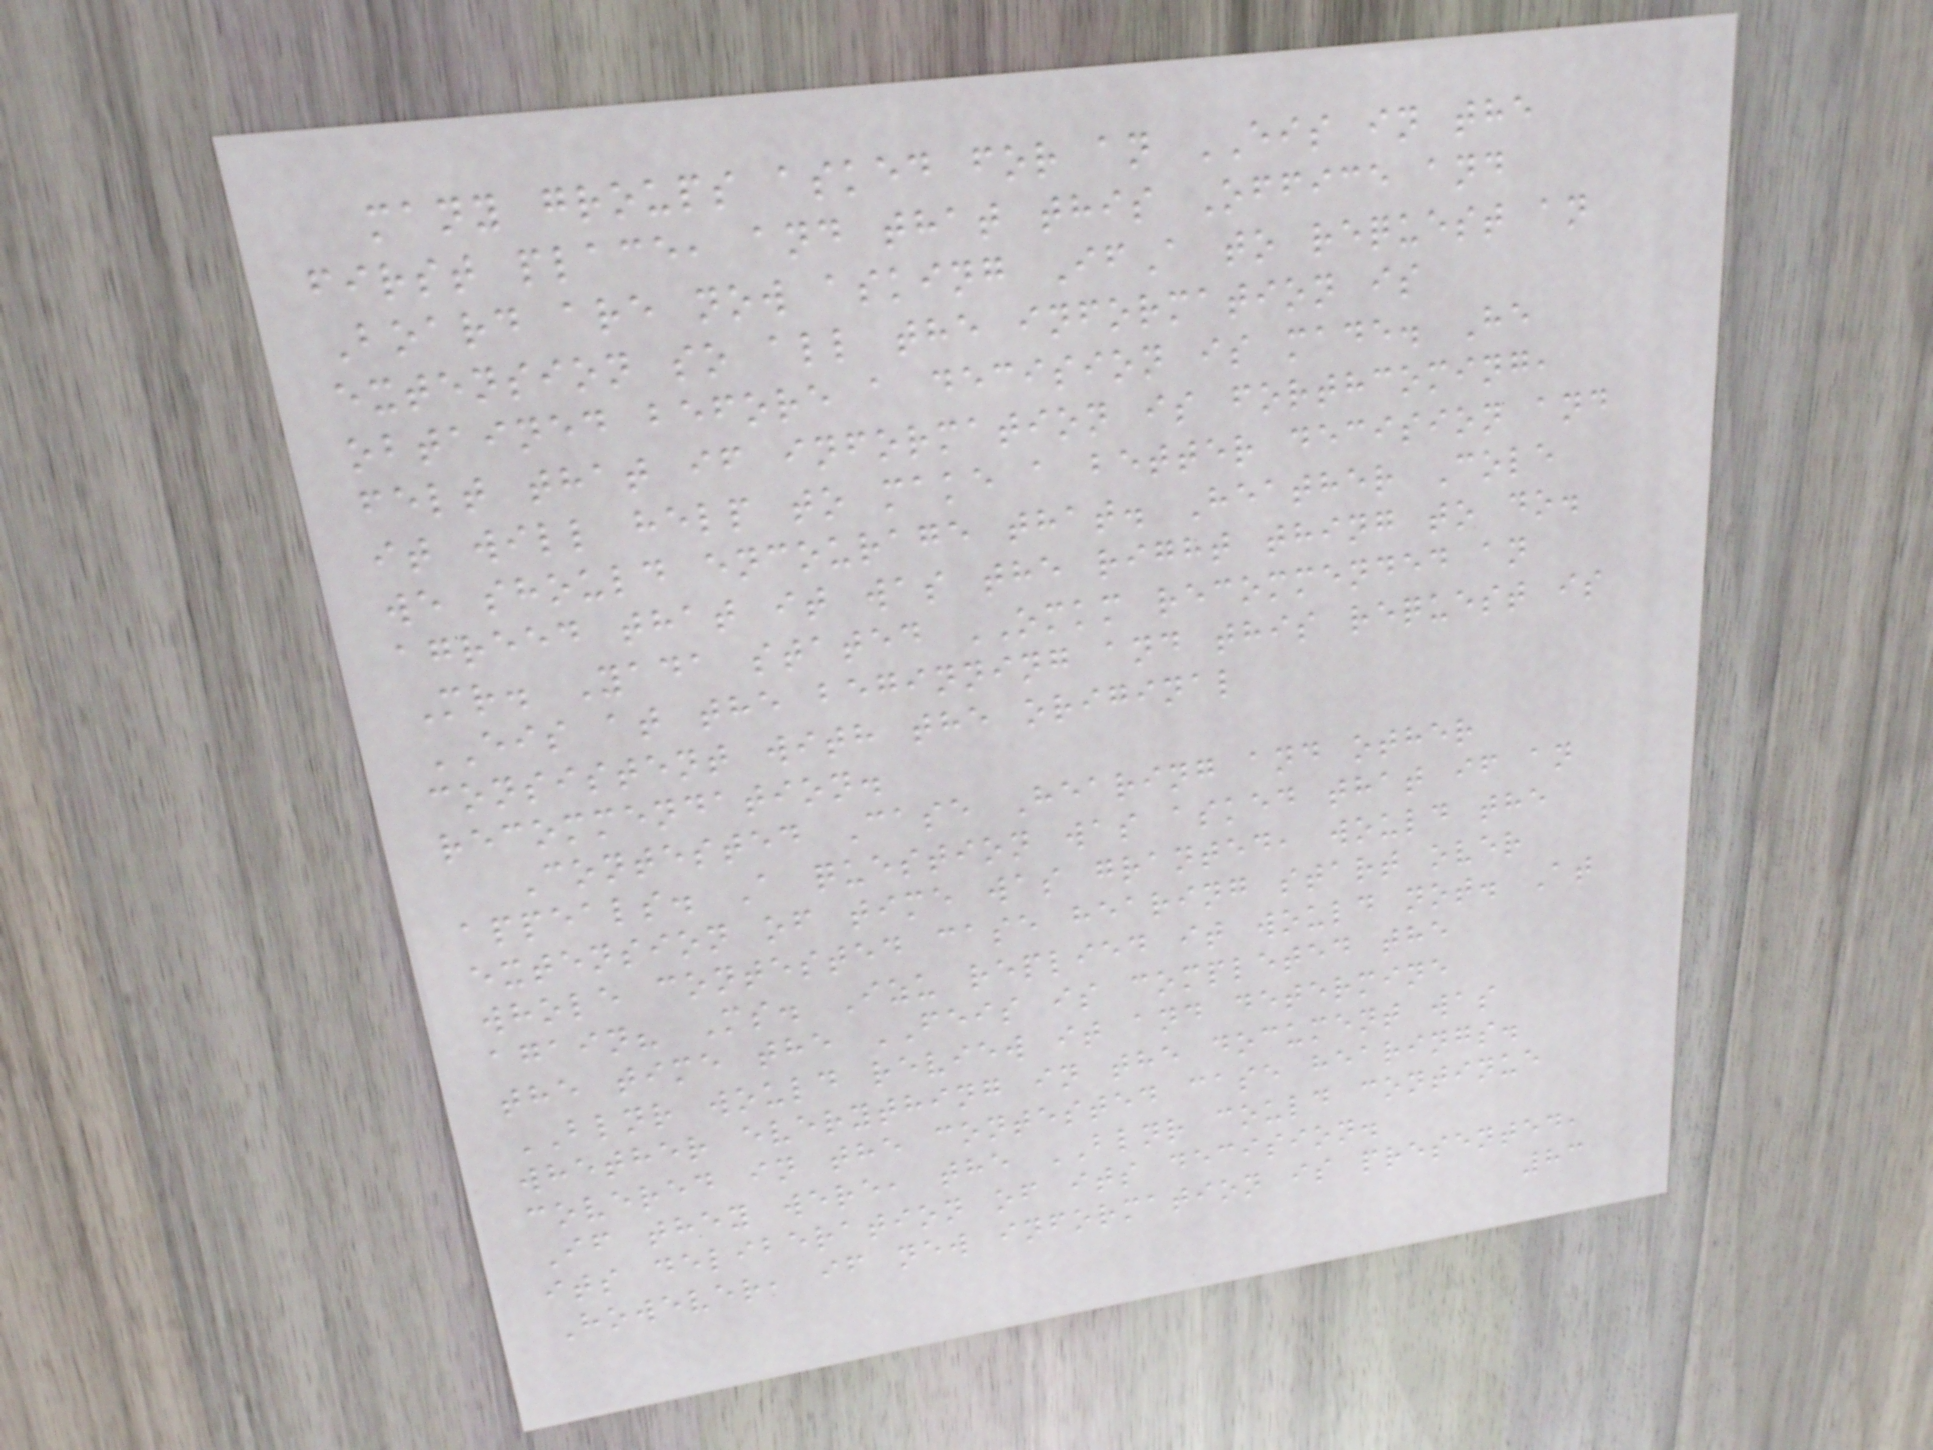many groups asked for an EIS in the
first place, and that this Office and
Board are now asking IfA to request an
extension so all the information is
obtained before a decision is made. He
felt that if information is forthcoming,
it will help to make a better decision and
we should encourage that. Heather Cole
agreed that it was the right thing to do.
Mr. Yada stated OMKM recommended an
EIS at the beginning and this request is
consistent with the original
recommendation.
Contested Case Hearing and other
appeals. A question was asked that if an
extension of time was granted, would the
whole contested case hearing start over
again? Ms. Izu replied it would not. At
the time the FEIS is completed the
BLNR would review it and determine
whether everything in the document was
covered in the contested case hearings.
If they were, the BLNR could continue
its deliberation of its decision.
However, if new information is presented,
83
